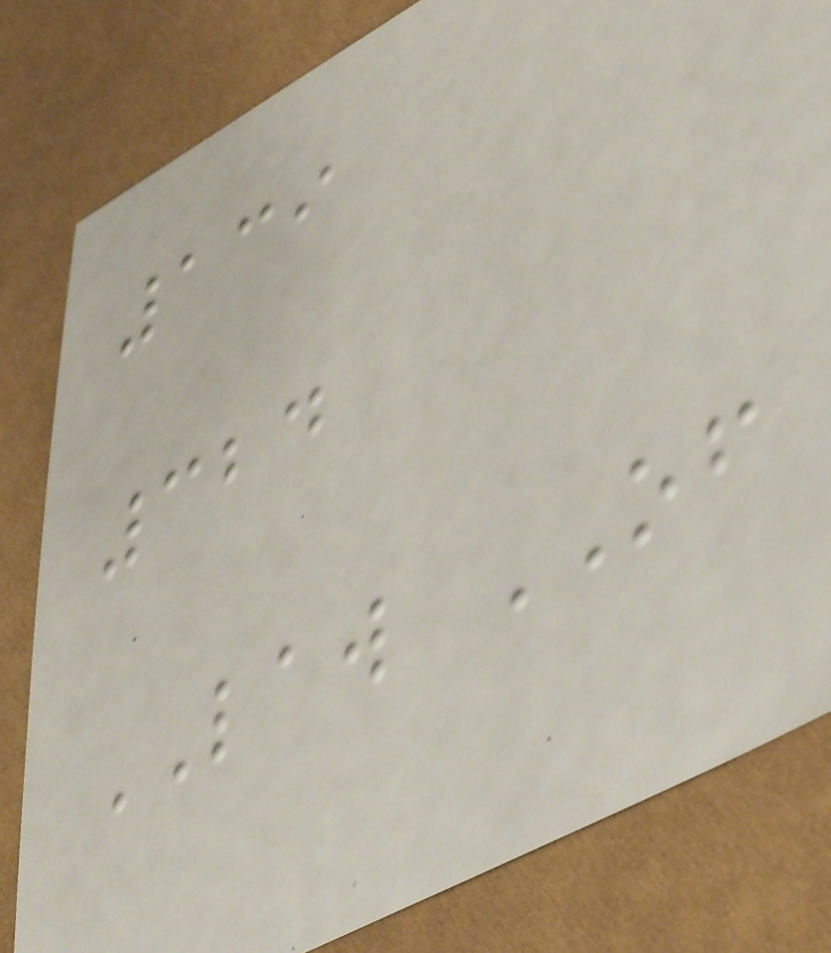139
324
LAW OF
